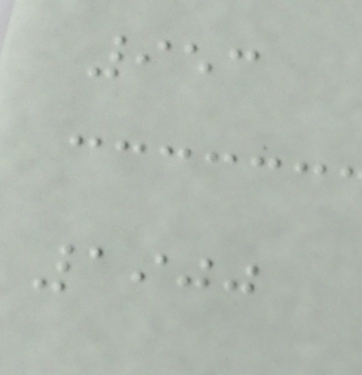953
1900
